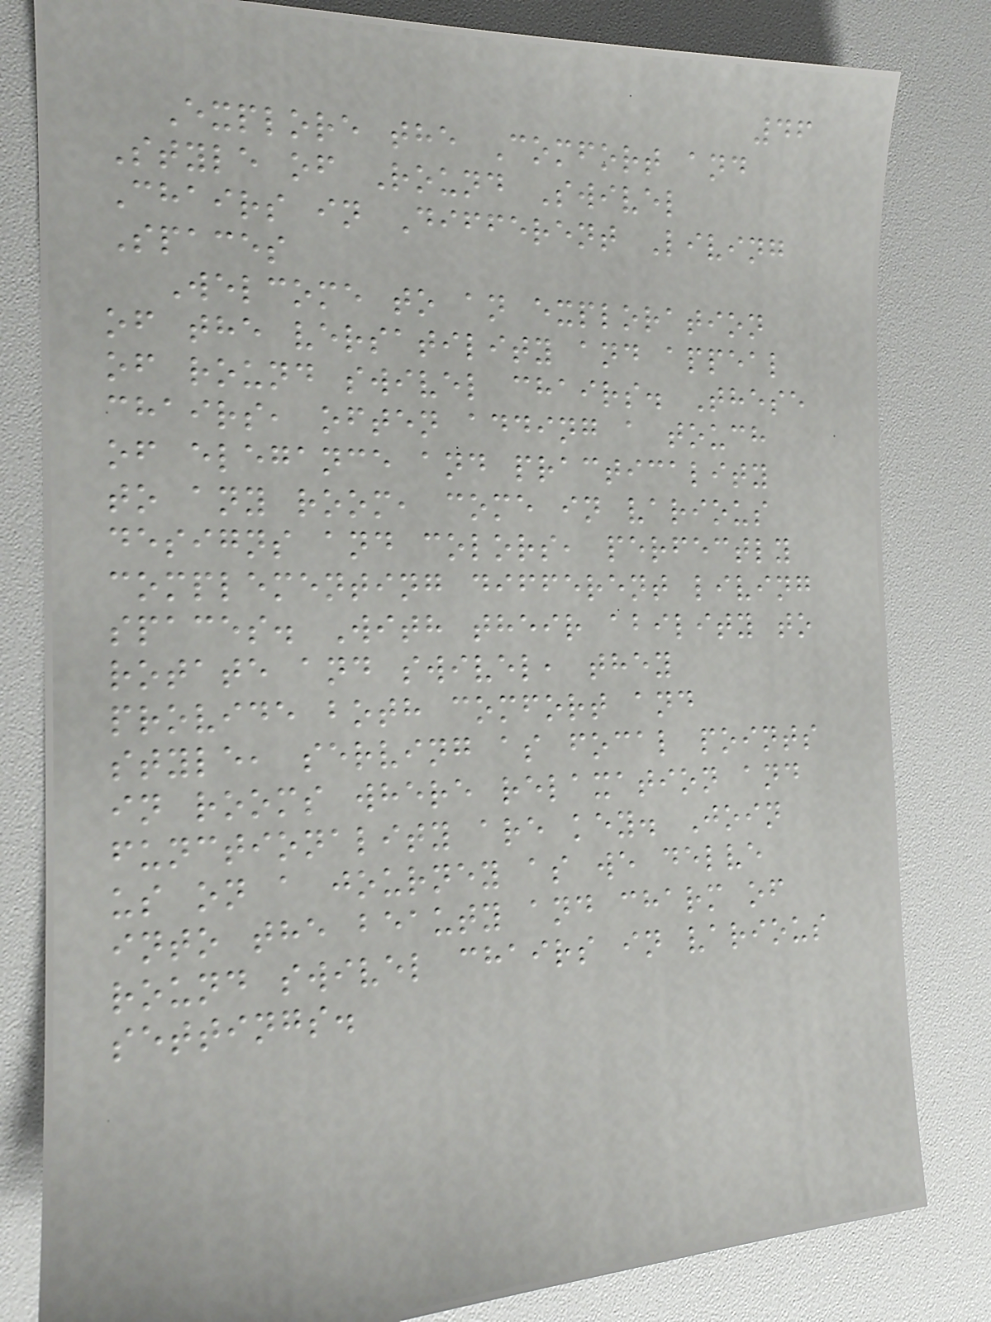46
Explore the Comfort and
Style of Round Swivel
Chairs in Different Living
Spaces
Welcome to an exploration
of the versatility and appeal
of round swivel chairs. These
chairs, often adding a touch
of elegance and practicality
to any room, come in various
designs and colors, perfectly
complementing different living
spaces. With their ability to
rotate and swivel, they
provide both comfort and
style, serving as focal points
in rooms where relaxation and
functionality are key. Join
us on a journey as we delve
into the beauty and charm of
round swivel chairs in various
settings.
